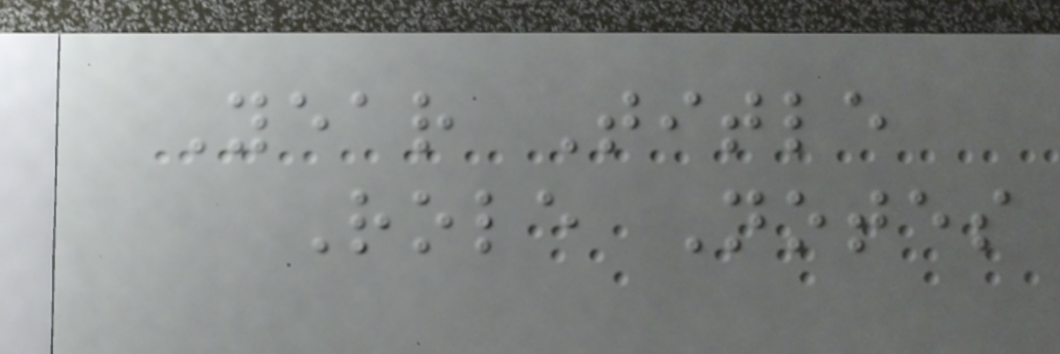Year Title
Role Notes
